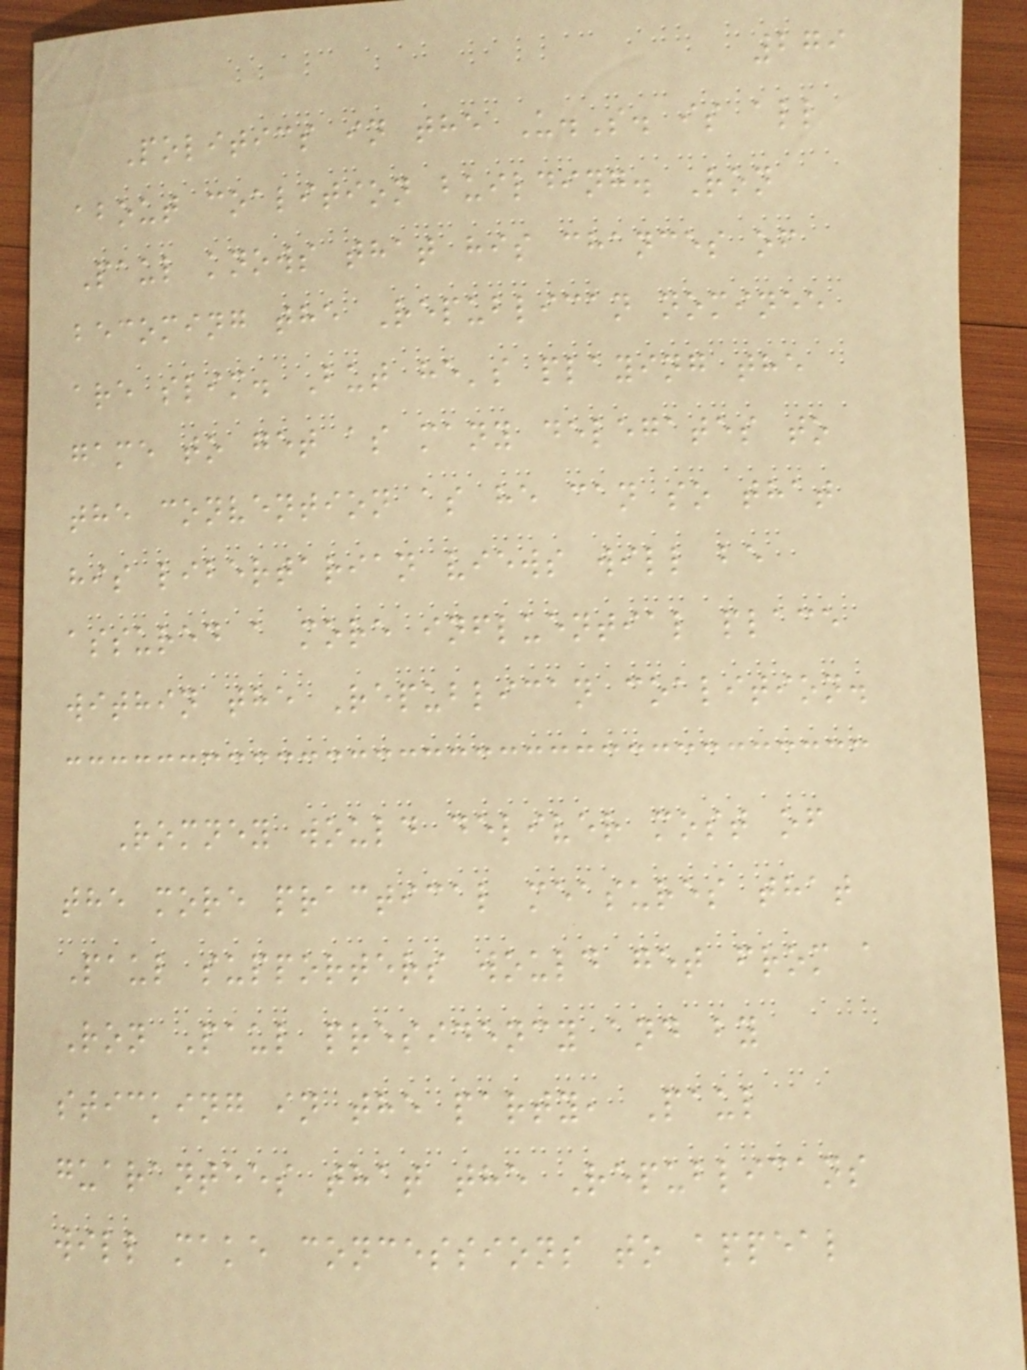279
Politics in the U.S. is all
about coalition building. Ron
Paul knows that his chances of
becoming the Republican nominee
are slim. But he's playing the
game to get as many delegates to
the convention as he can so that
his libertarian views will be
assured a more influential place
within the Republican coalition.
Romney would deliver most of
the more practical measures that
Paul supporters would get from a
Ron Paul presidency and by
sticking in the party, Paul
guarantees that the Republicans
will make concessions to appeal
